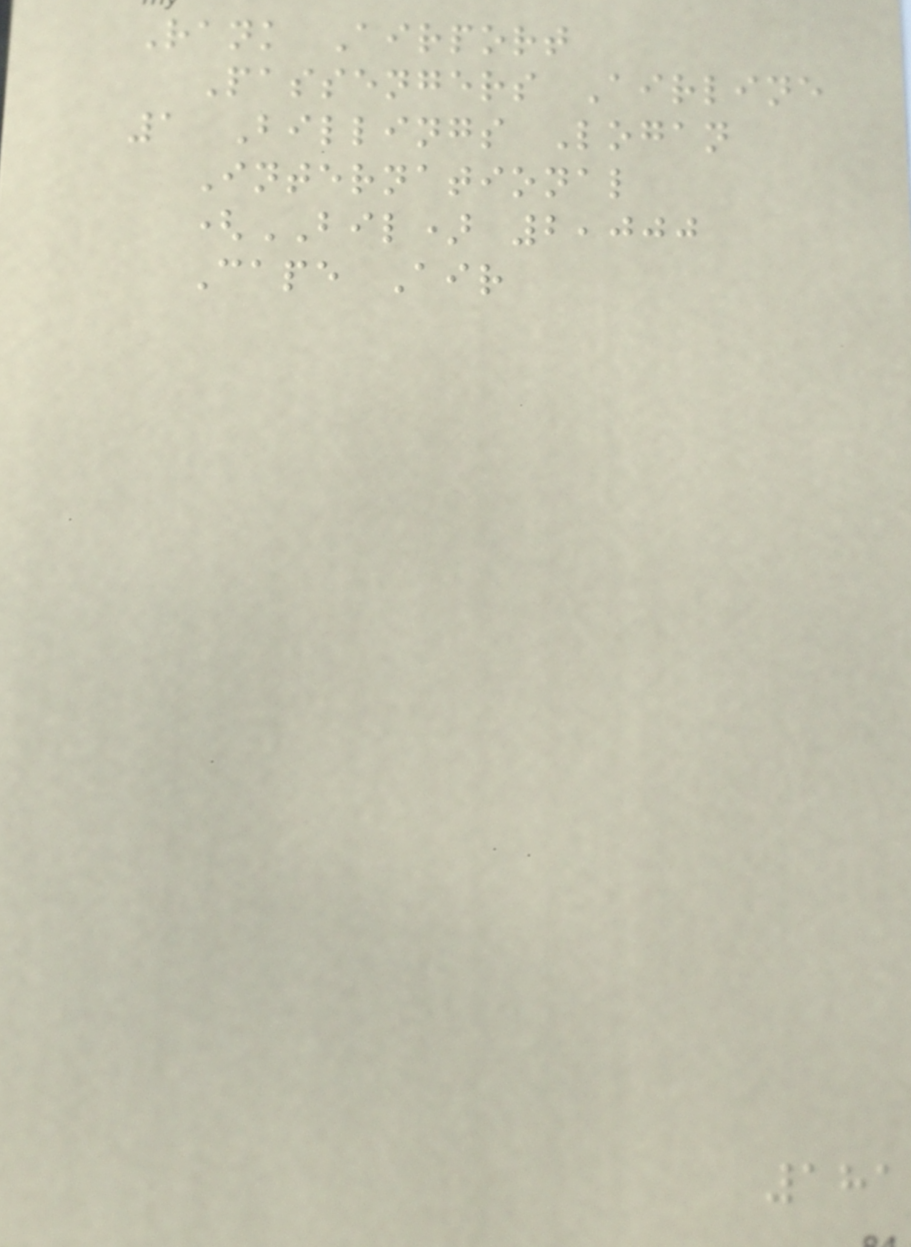Rank Airport
Passengers Airline
1 Billings Logan
International
(BIL) 2,000
Cape Air
181
